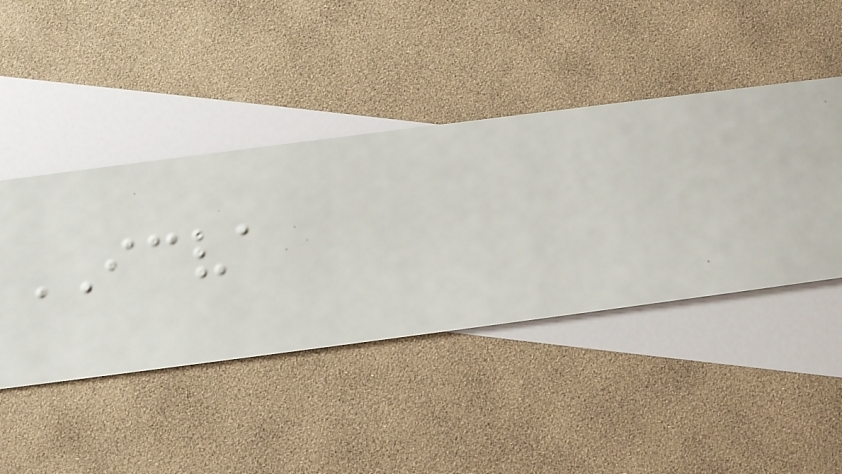ICVA
